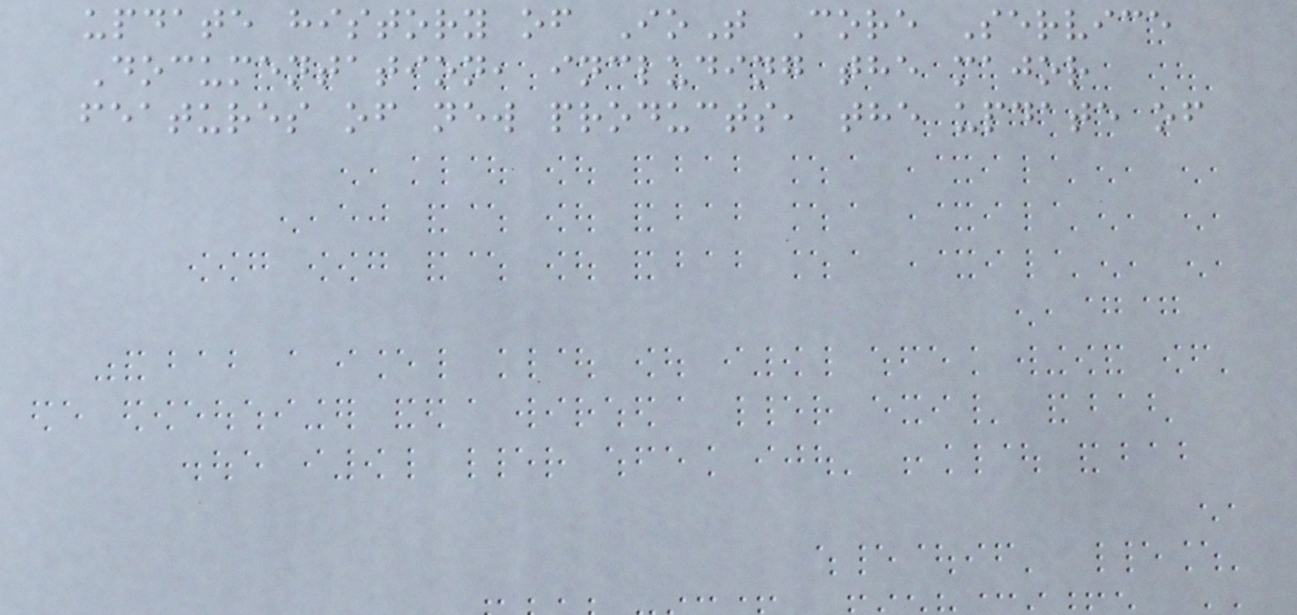update history of IoT Core Service
Documentation, including the major
features of new products, the update of
